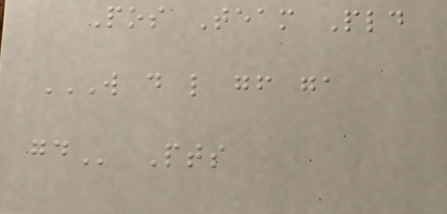Pos Team Pld
W D L GF GA
GD Pts
